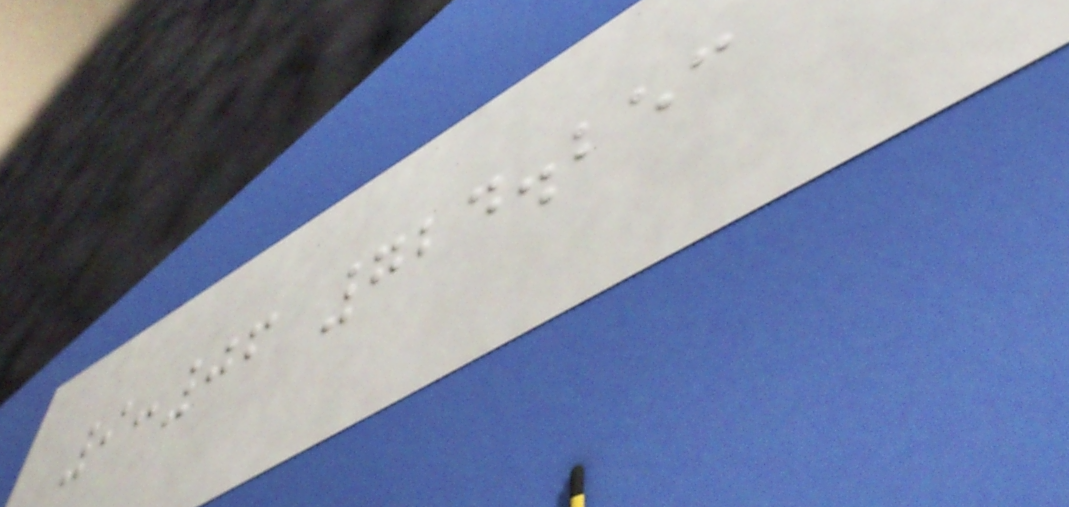9:06 724.253
